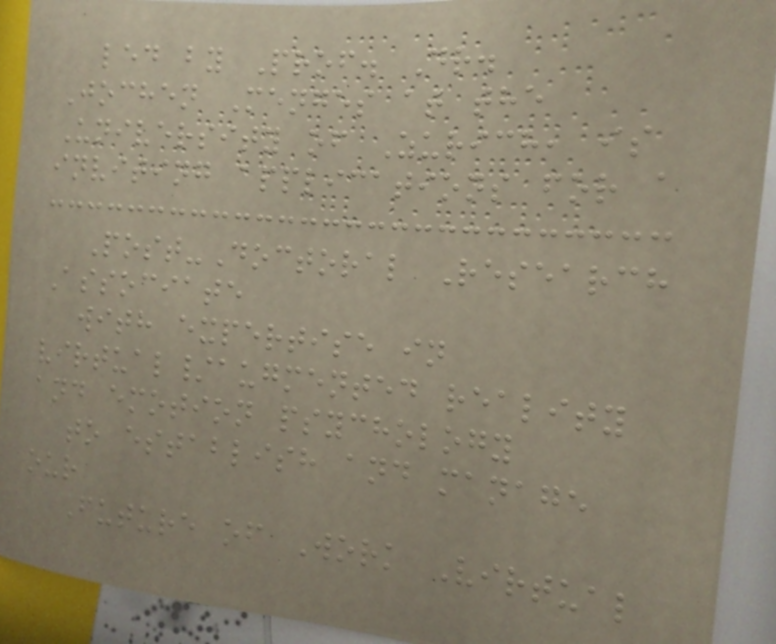led by Prof. Dr.
Jochen Menges at the
University of Zurich, is
inviting applications for a
Post-Doctoral Research
Associate
with expertise in
virtual/augmented reality
and emotion psychology
to establish and manage
our
Future of Work Virtual
